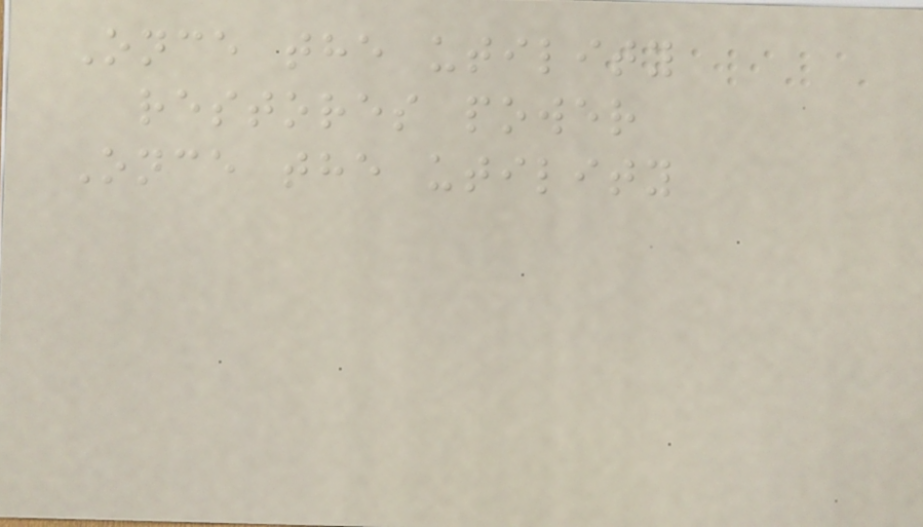Once the utility
restores power
Once the utility
